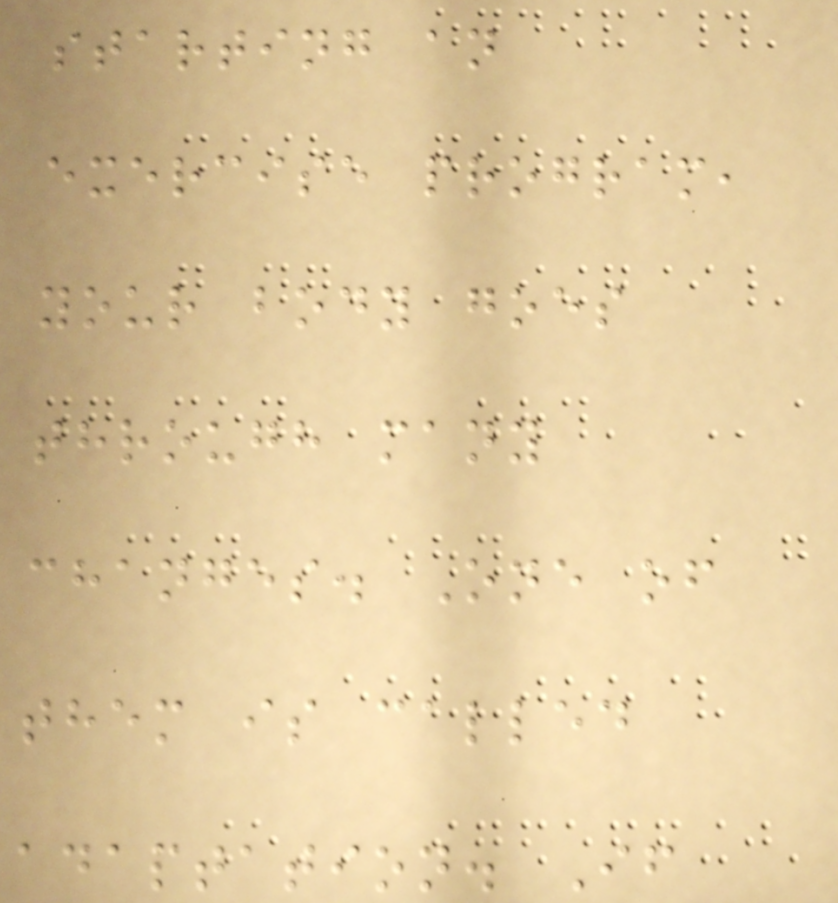starting an
exercise program,
your body goes
through many
changes. One of
them is called
adaptation. If
